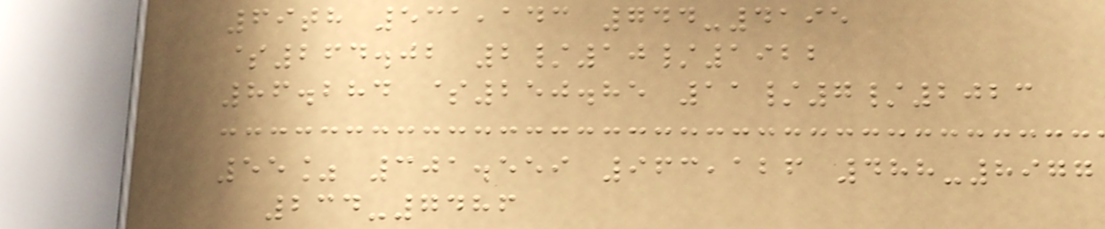69th 531,143 744-4195
$264.02 2/10/1922
86.284 $250.85 11/7/2023
55% 301.559 963,126 488-8977
234-7486
